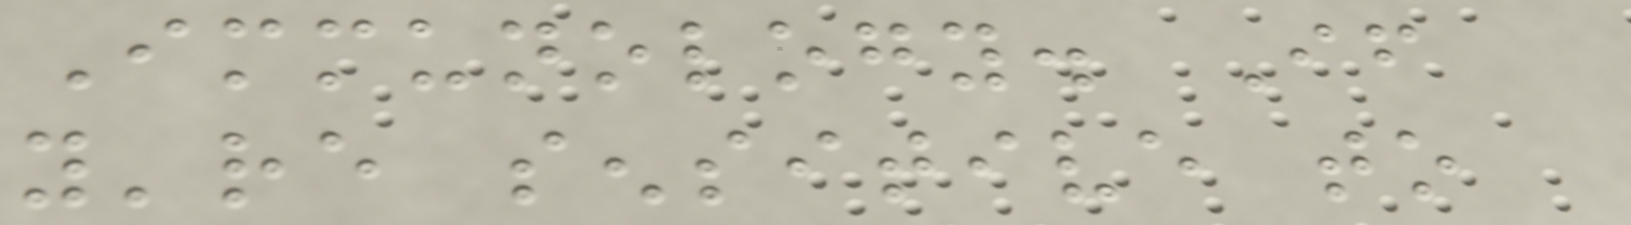Immunology. If
you're sensitive to
